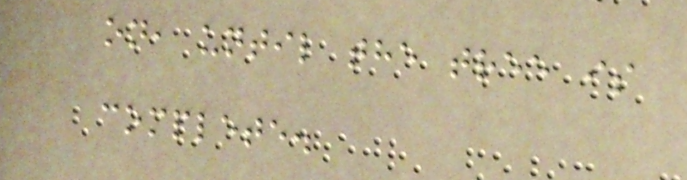on, until the tree is
complete.
